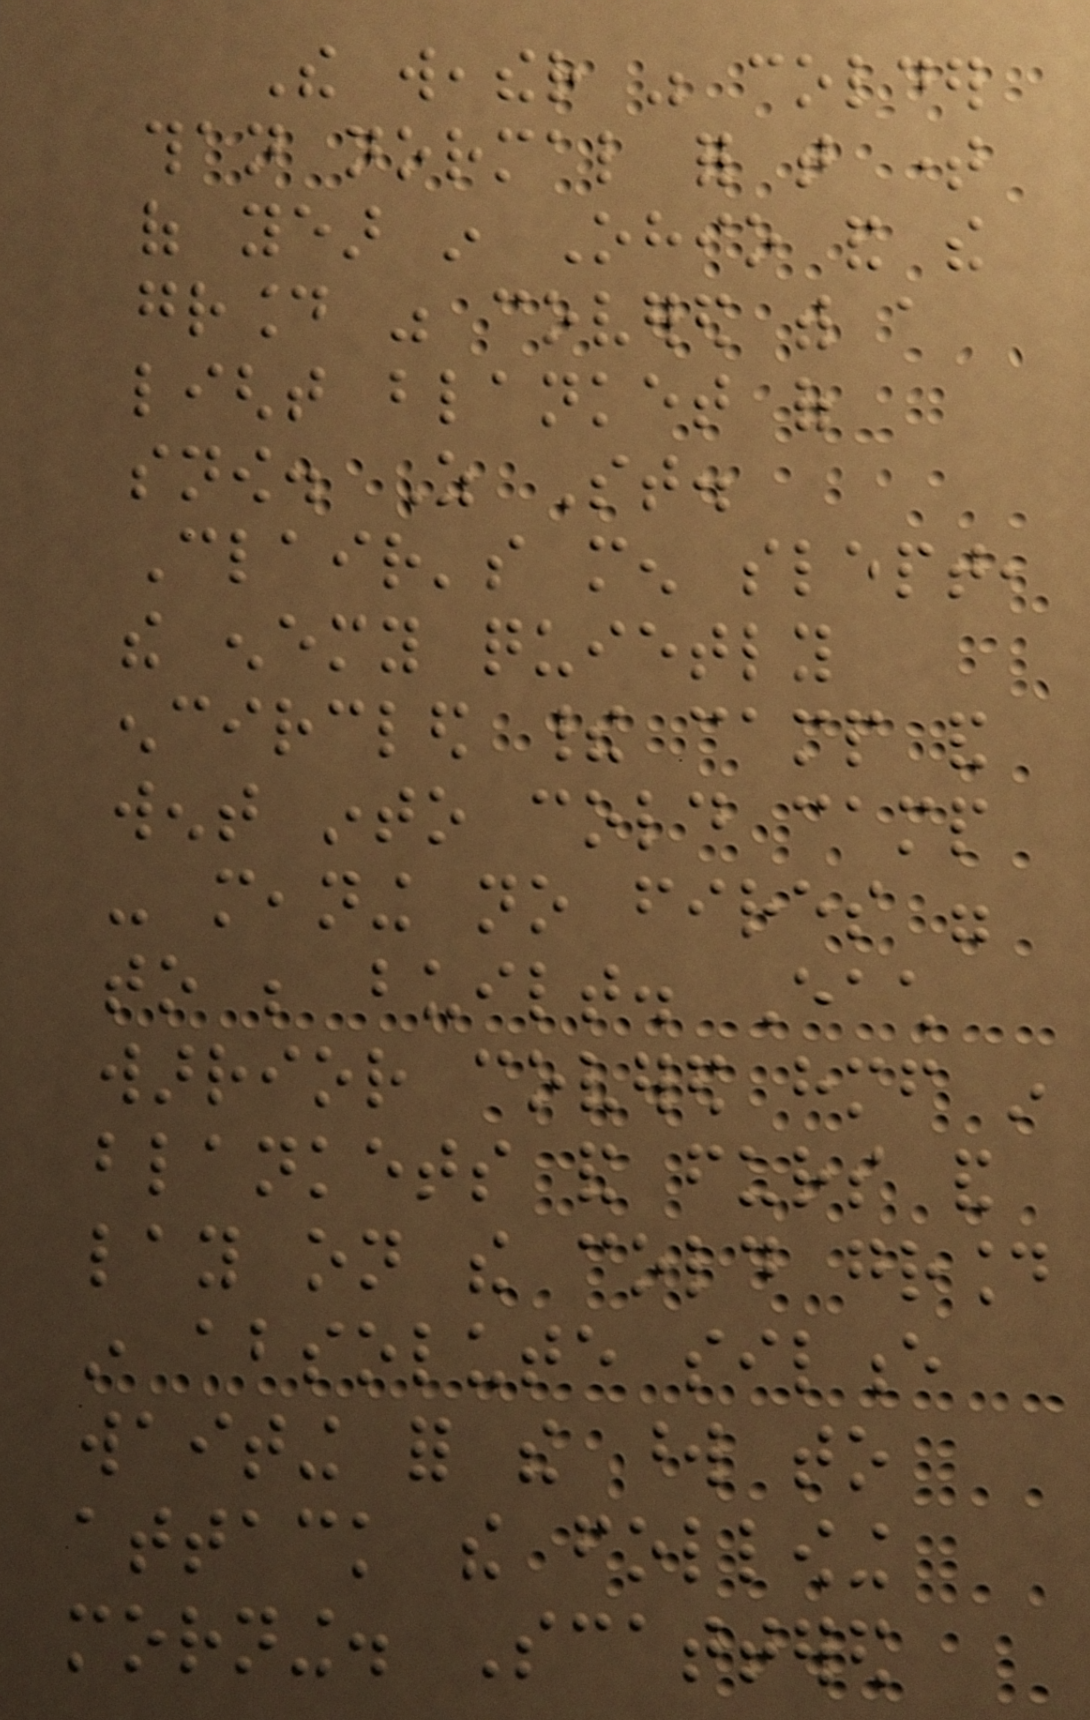The weather was colder
than normal for that time
of year in Ohio and the
ground was covered with a
light blanket of
snow. As St.
Clair's men slept,
the enemy quietly
encircled their camp and
went into cold camp
- meaning no fires were
to be built. Each
warrior covered himself in
blankets and furs and
lay on the cold ground
in absolute silence
waiting for the word to
attack the following
morning. Scattered
